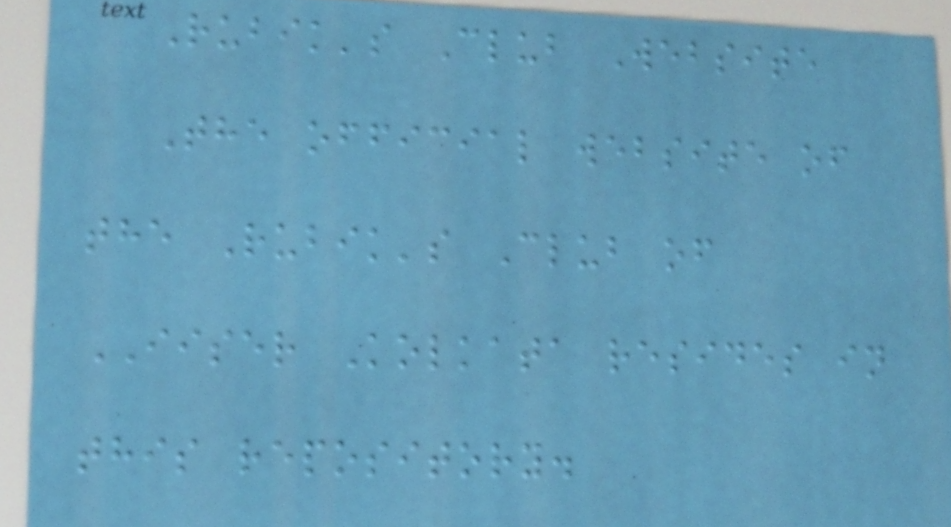Rubik's Club Website
The official website of
the Rubik's Club of
IISER Kolkata resides in
this repository.
